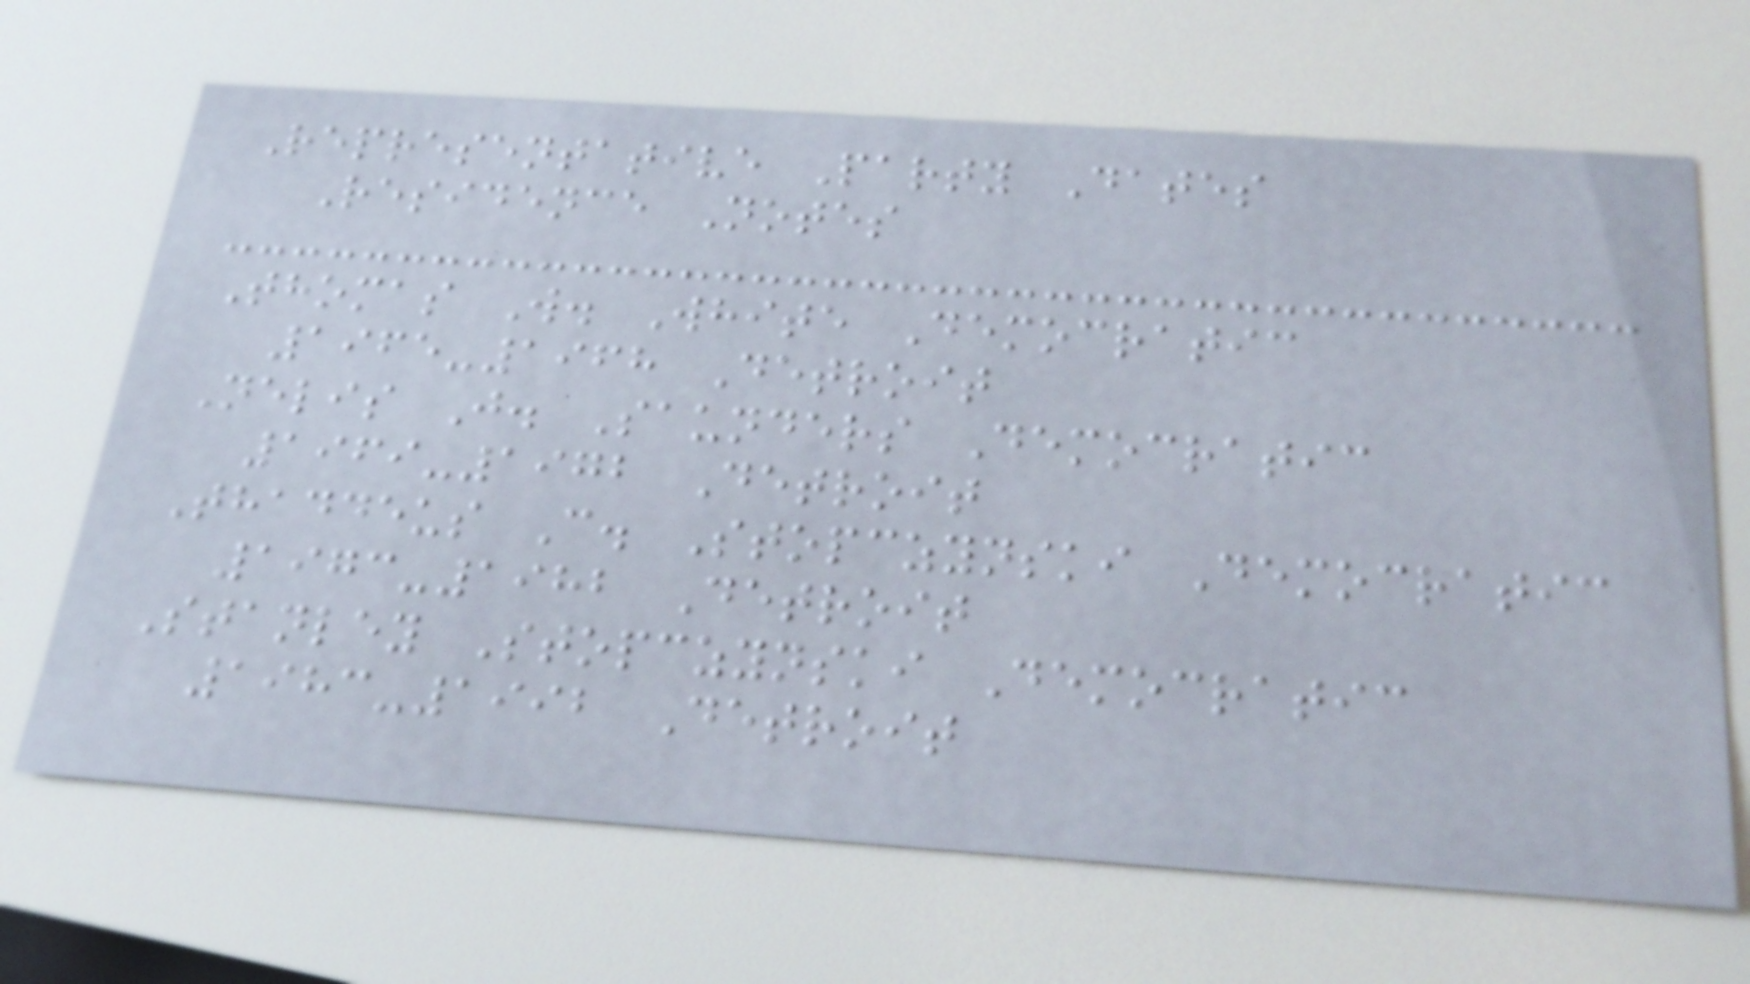Representative Party Dates
Residence Notes
Thomas W. White Democratic
1965-1968 Detroit
Nelis J. Saunders Democratic
1969-1972 Detroit
Thaddeus C. Stopczynski Democratic
1973-1982 Detroit
Stanley Stopczynski Democratic
1983-1992 Detroit
